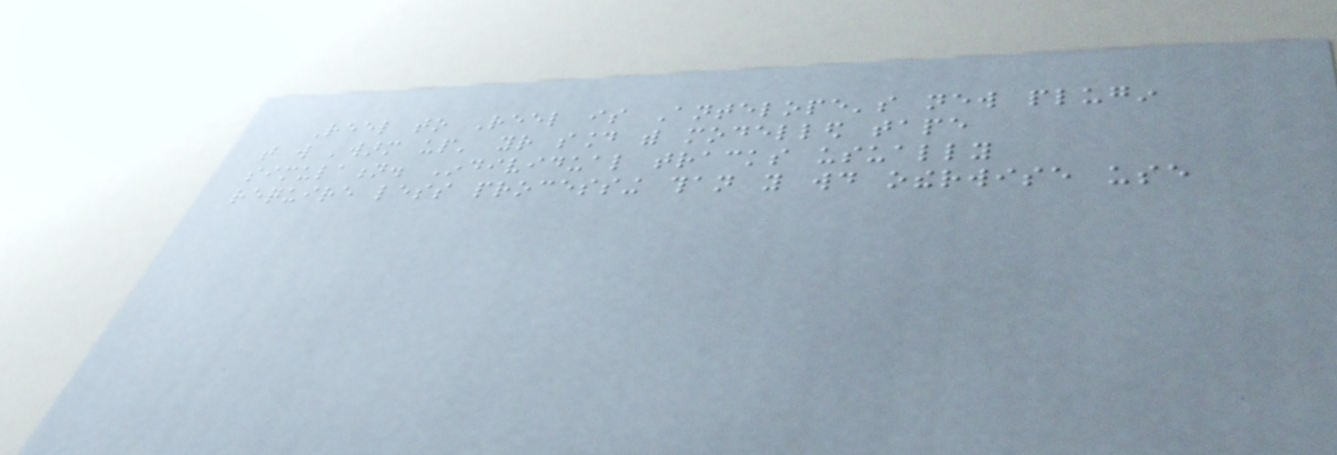Reel to Reel is Antelope's new plugin
that will 'warm up' your sound with modelled tape
simulation. Individual tracks usually
require less processing than you would otherwise use
